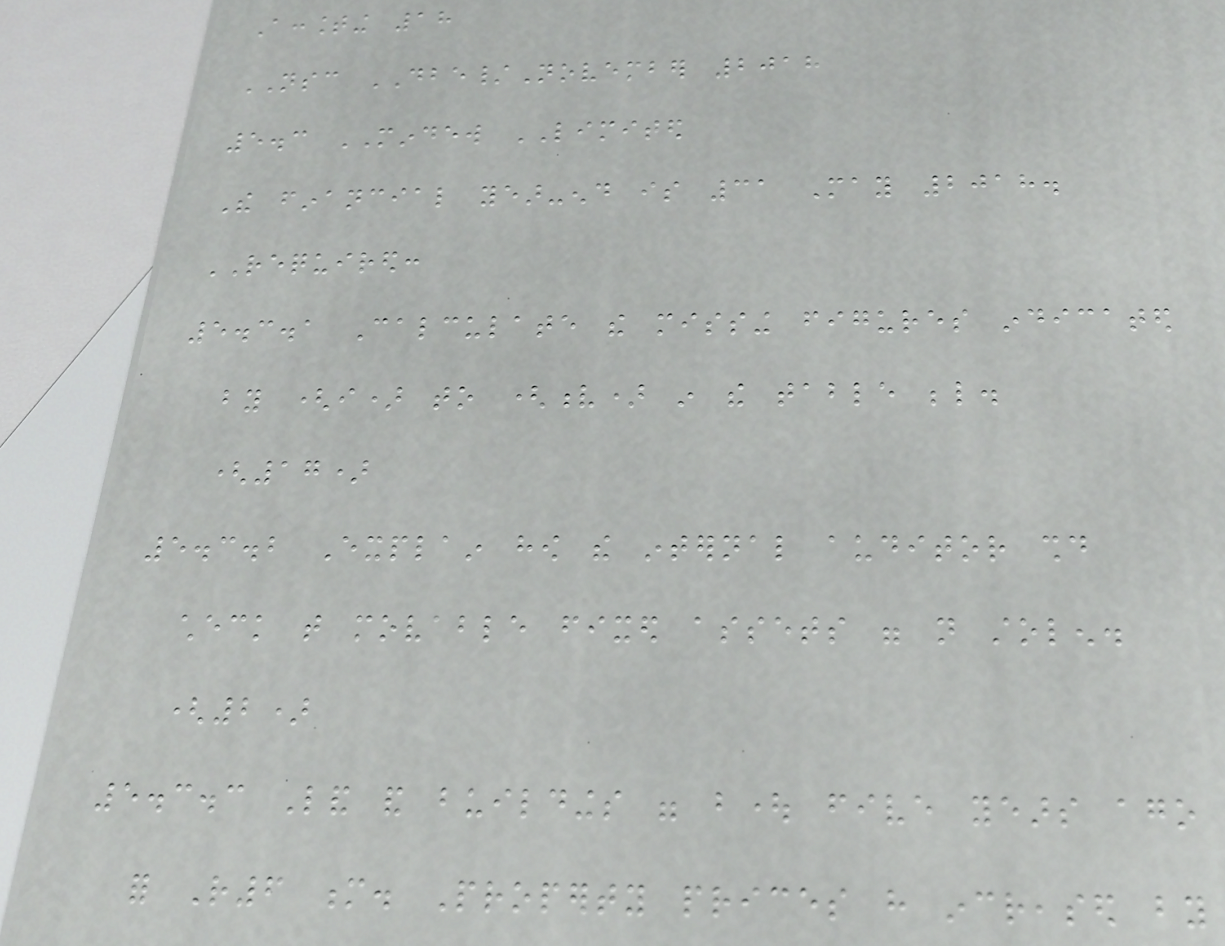Accounting 18
NSC DBE/November 2018
5.3 MINDEW LIMITED
The financial year-end is 31 May 2018.
REQUIRED:
5.3.1 Calculate the missing figures indicated
by (i) to (v) in the table below.
(17)
5.3.2 Explain how the internal auditor should
check that movable fixed assets were not stolen.
(2)
5.3.3 Land and buildings were bought five years ago
for R6 m. Property prices have increased by
